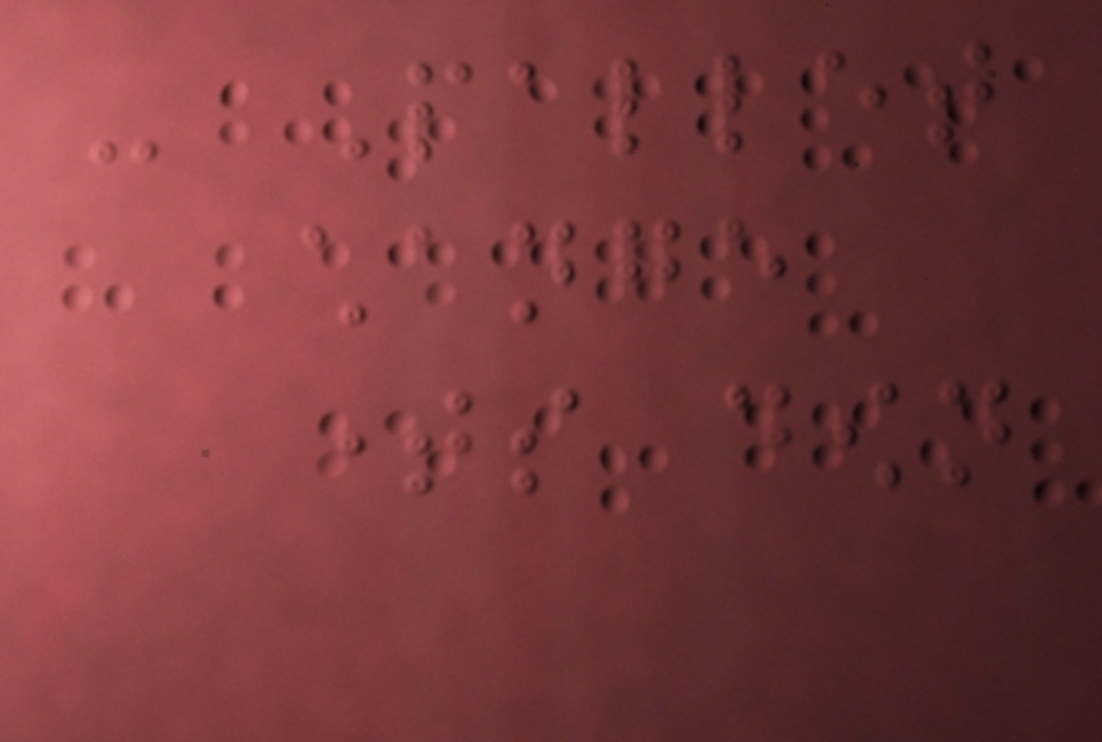- Pallet
change
times down
